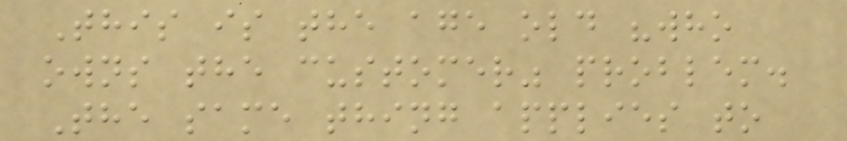This is the age old "who
owns the customer" problem.
The same thing applies to
